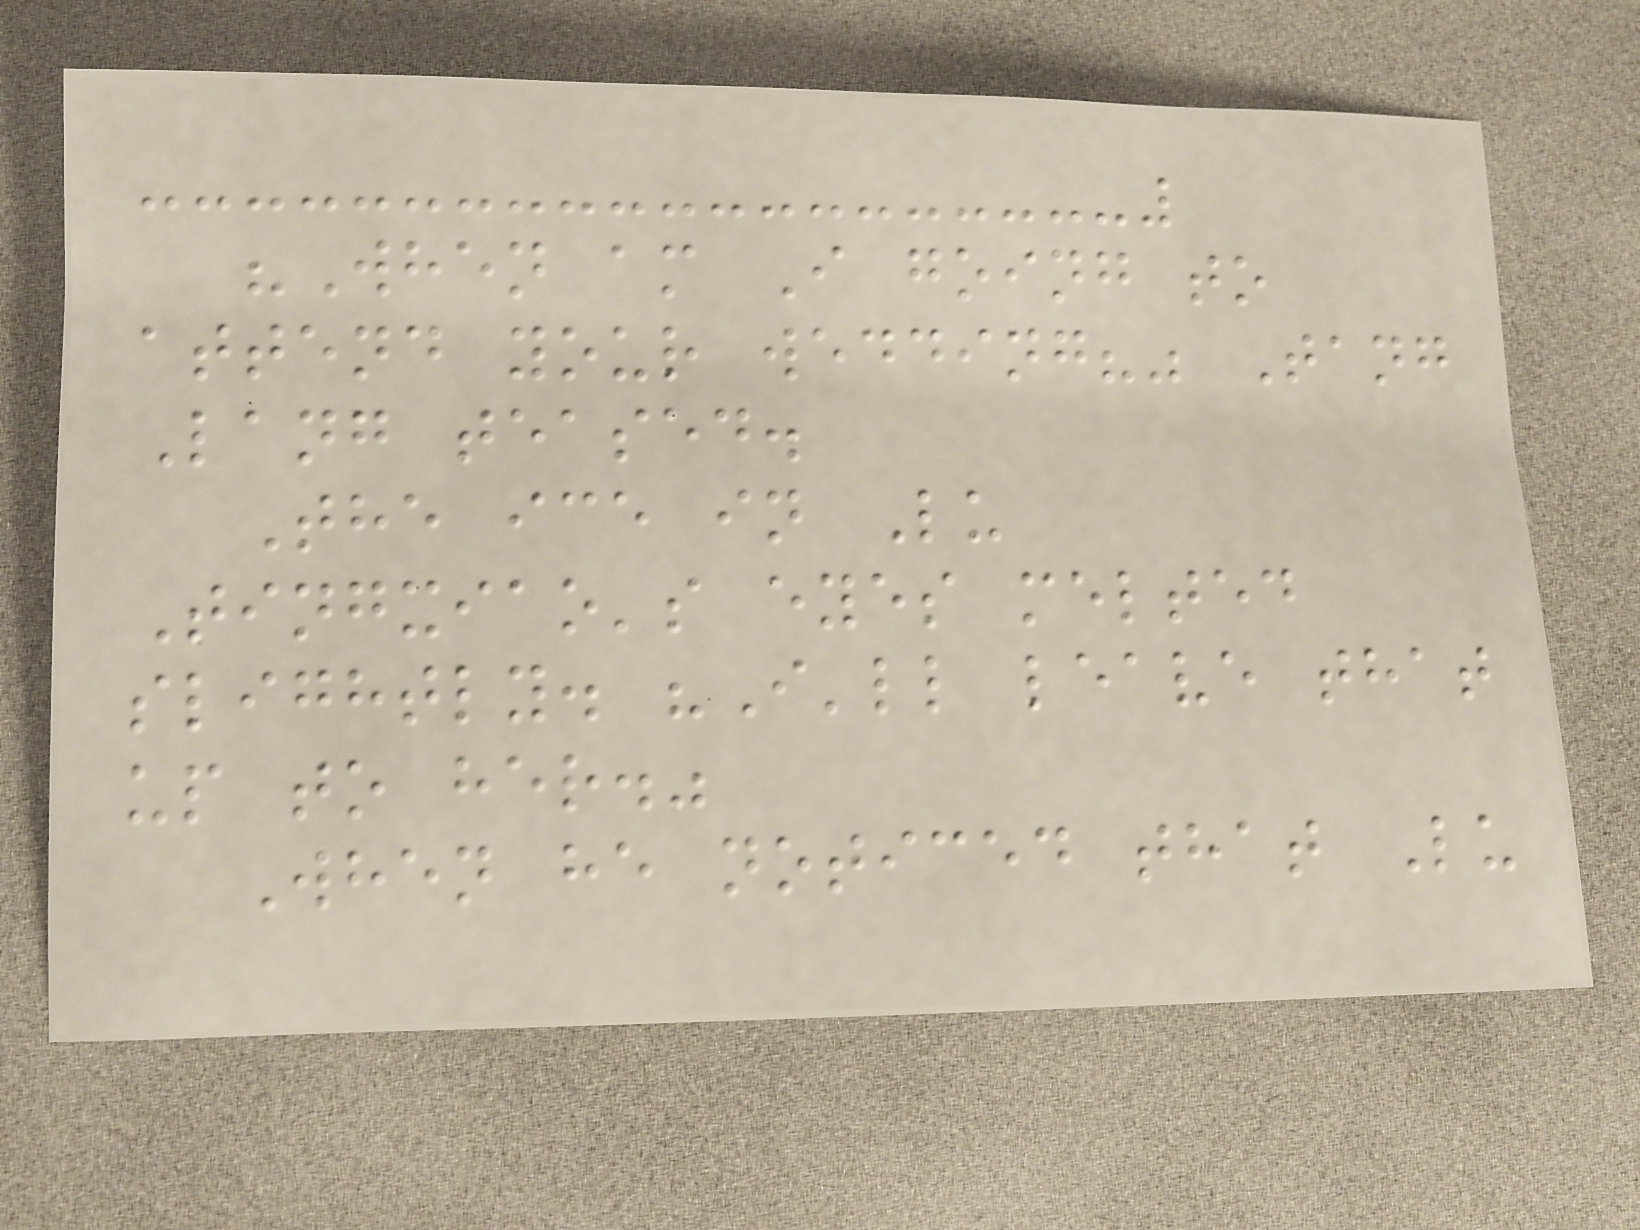"When am I going to
attend your wedding?" Tang
Lang teased.
The ice in Lu
Tingxiao's eyes melted
slightly. "I'll leave that
up to her."
When he noticed that Lu
